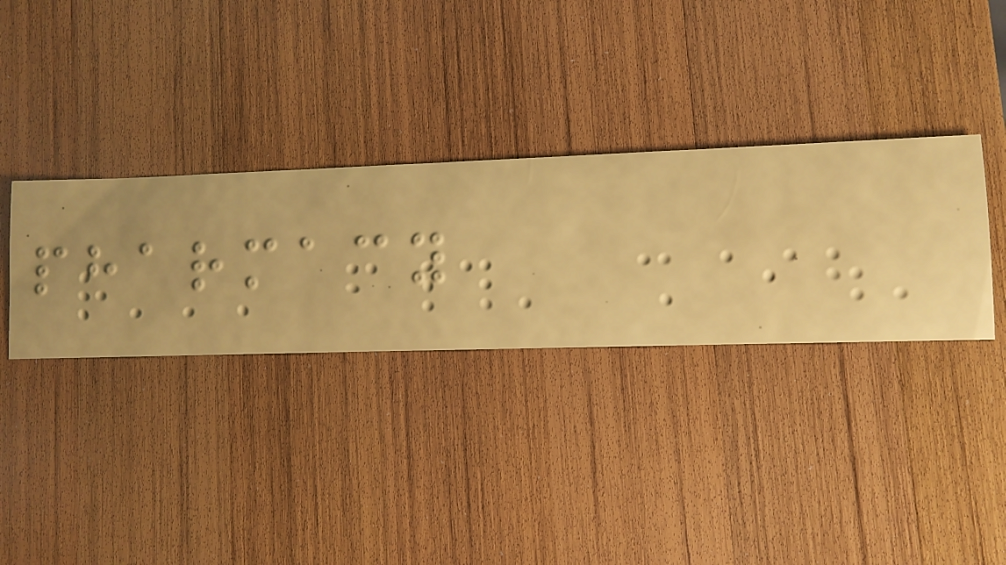pharmacy
